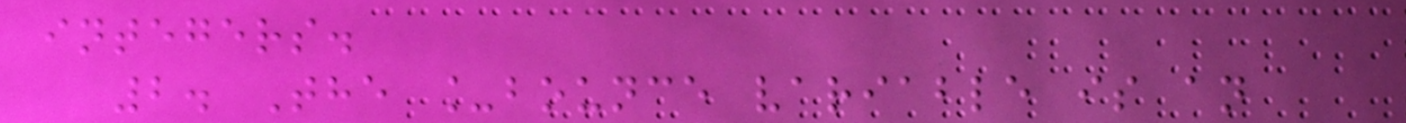integers.
2. The _bounce variable is an
